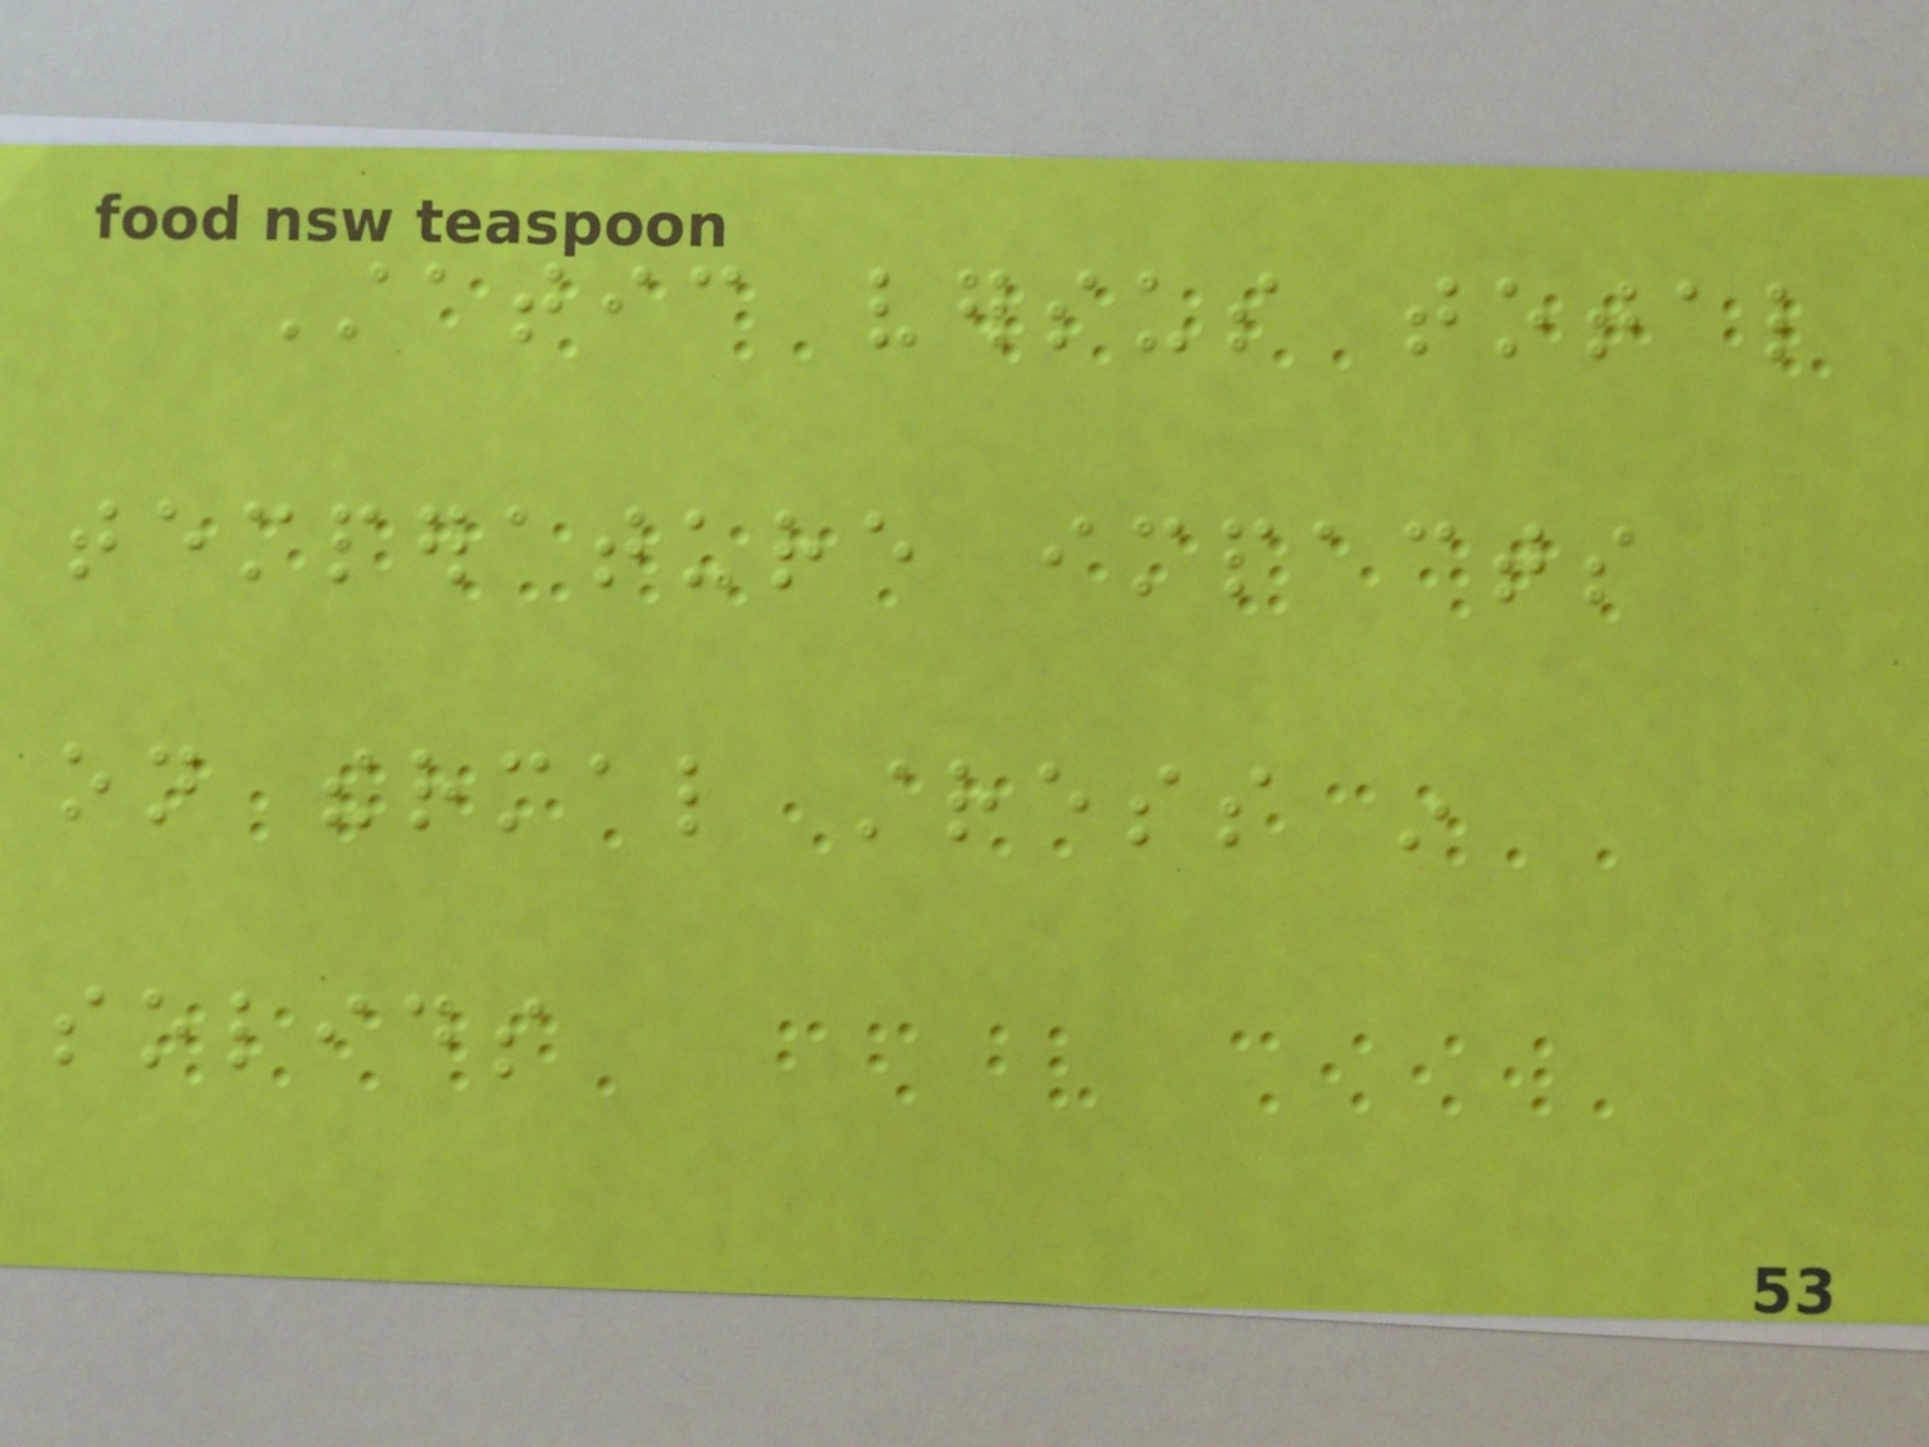Static versus total
temperature impacts
on thermal stress in
solids
